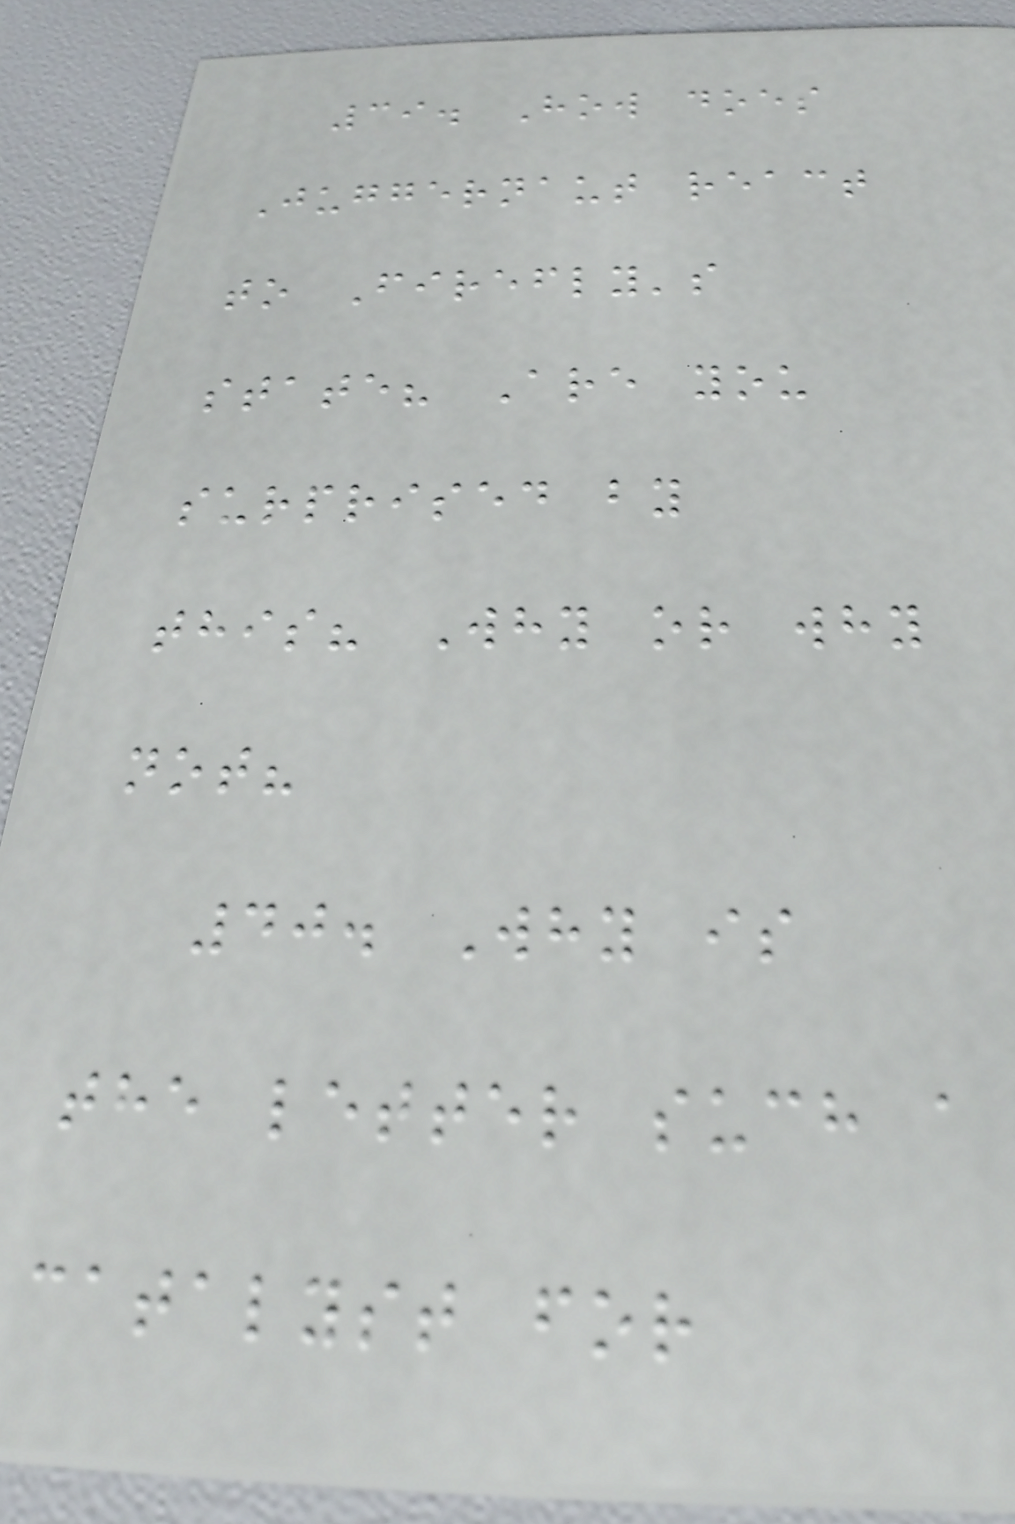39. How does
Juggernaut react
to Firefly's
state? Are you
surprised by
this? Why or why
not?
40. Why is
the letter such a
catalyst for
